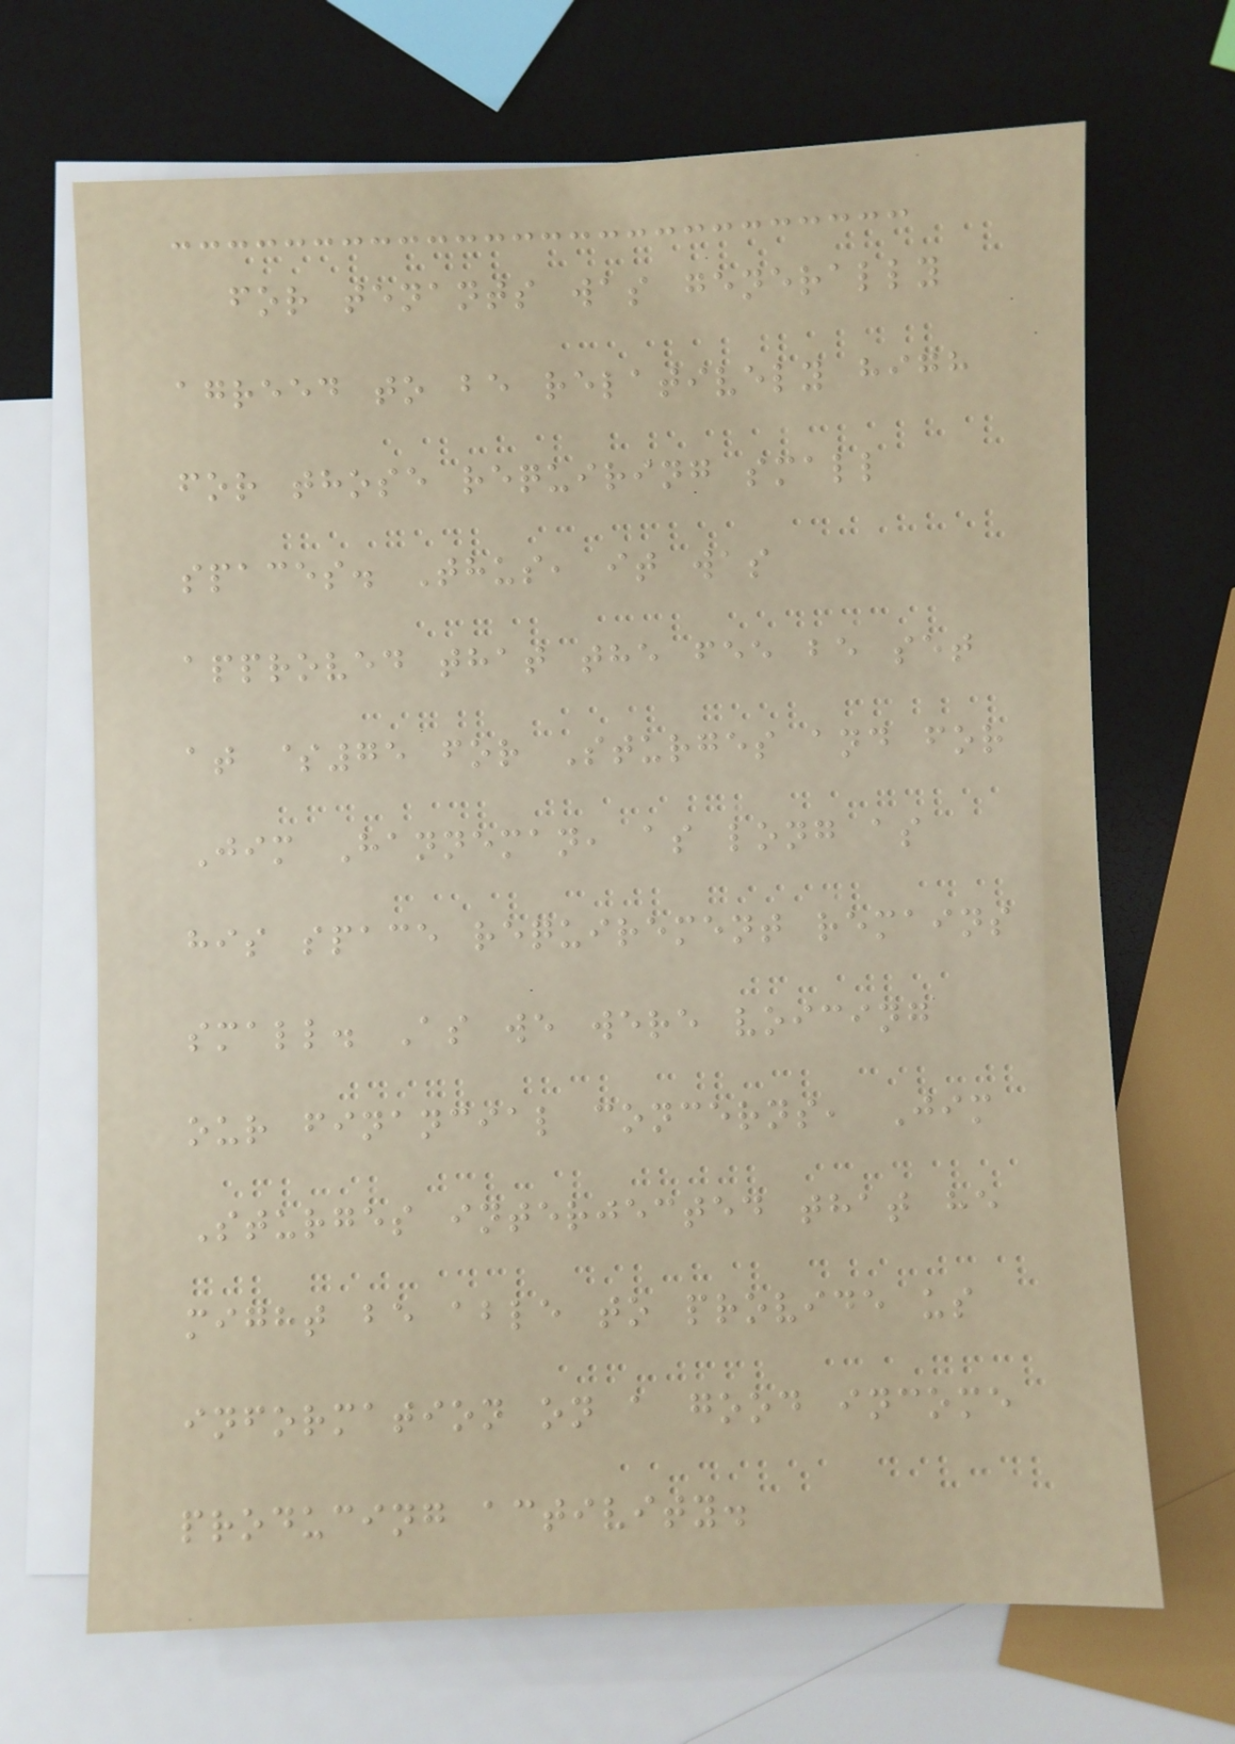for tenants was generally
agreed to be relatively high
for those requiring small
spaces. Thus, it was
approved that the fee be set
at $75 for Sturges and for
Jim Hanneman, as long as
his space requirement remains
small. As we were voicing
our financial concerns, Jim
Sturges interjected that he
might be able to provide us
information on a good income
producing activity.
